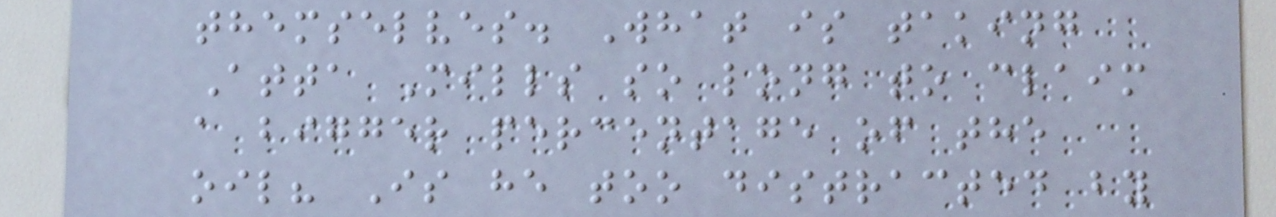themselves. What is taking
Atta Mills so long to claim
a bigger percentage of the
oil? Is he too distracted by
